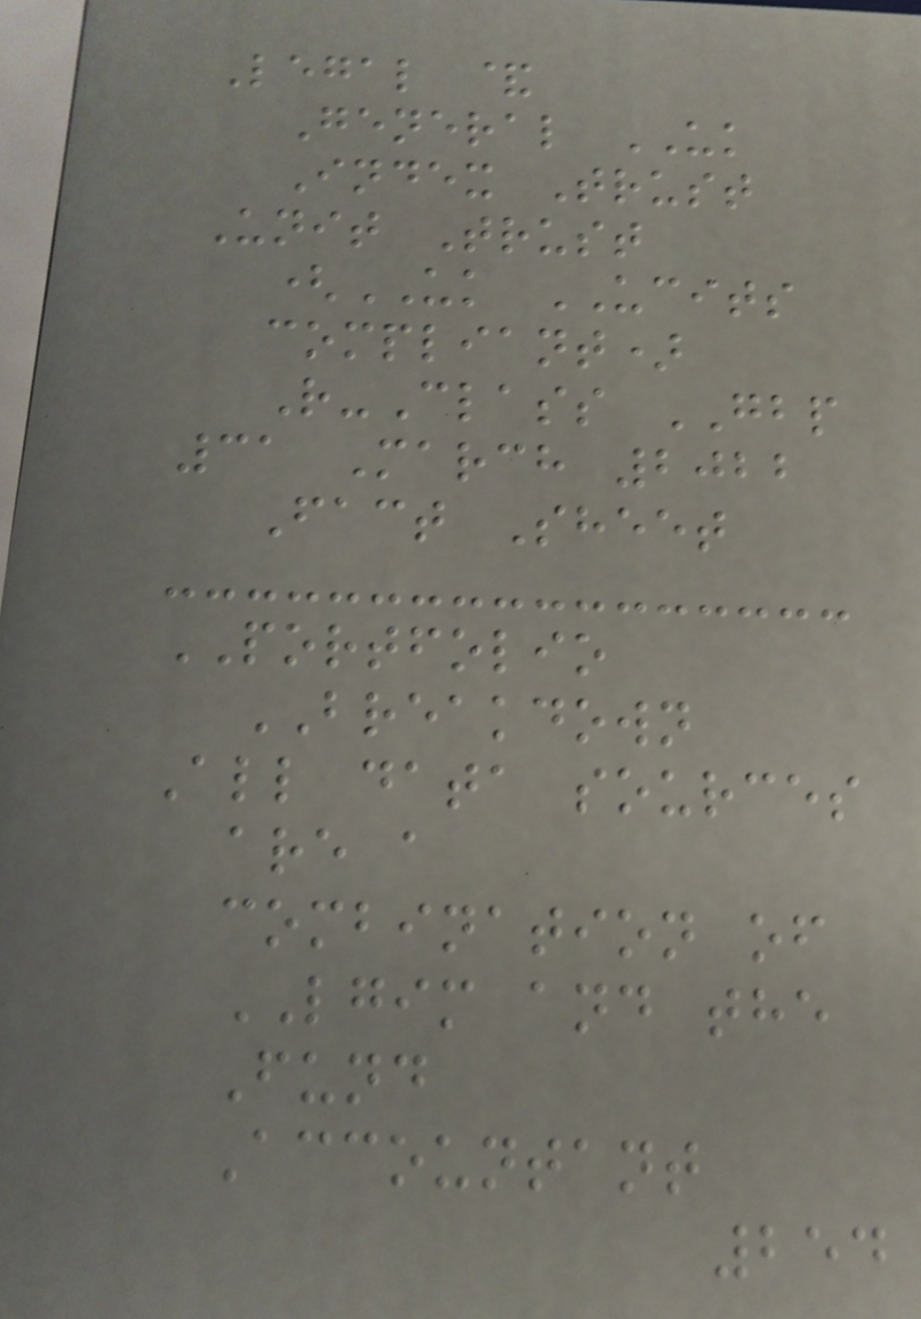Legal &
General UK
Index Trust
Unit Trust
(UK UCITS
compliant)
R-Class GBP
31 March 2022
Fact Sheet
PORTFOLIO
BREAKDOWN
All data sources
are a
combination of
LGIM and the
Fund
Accountant
254
